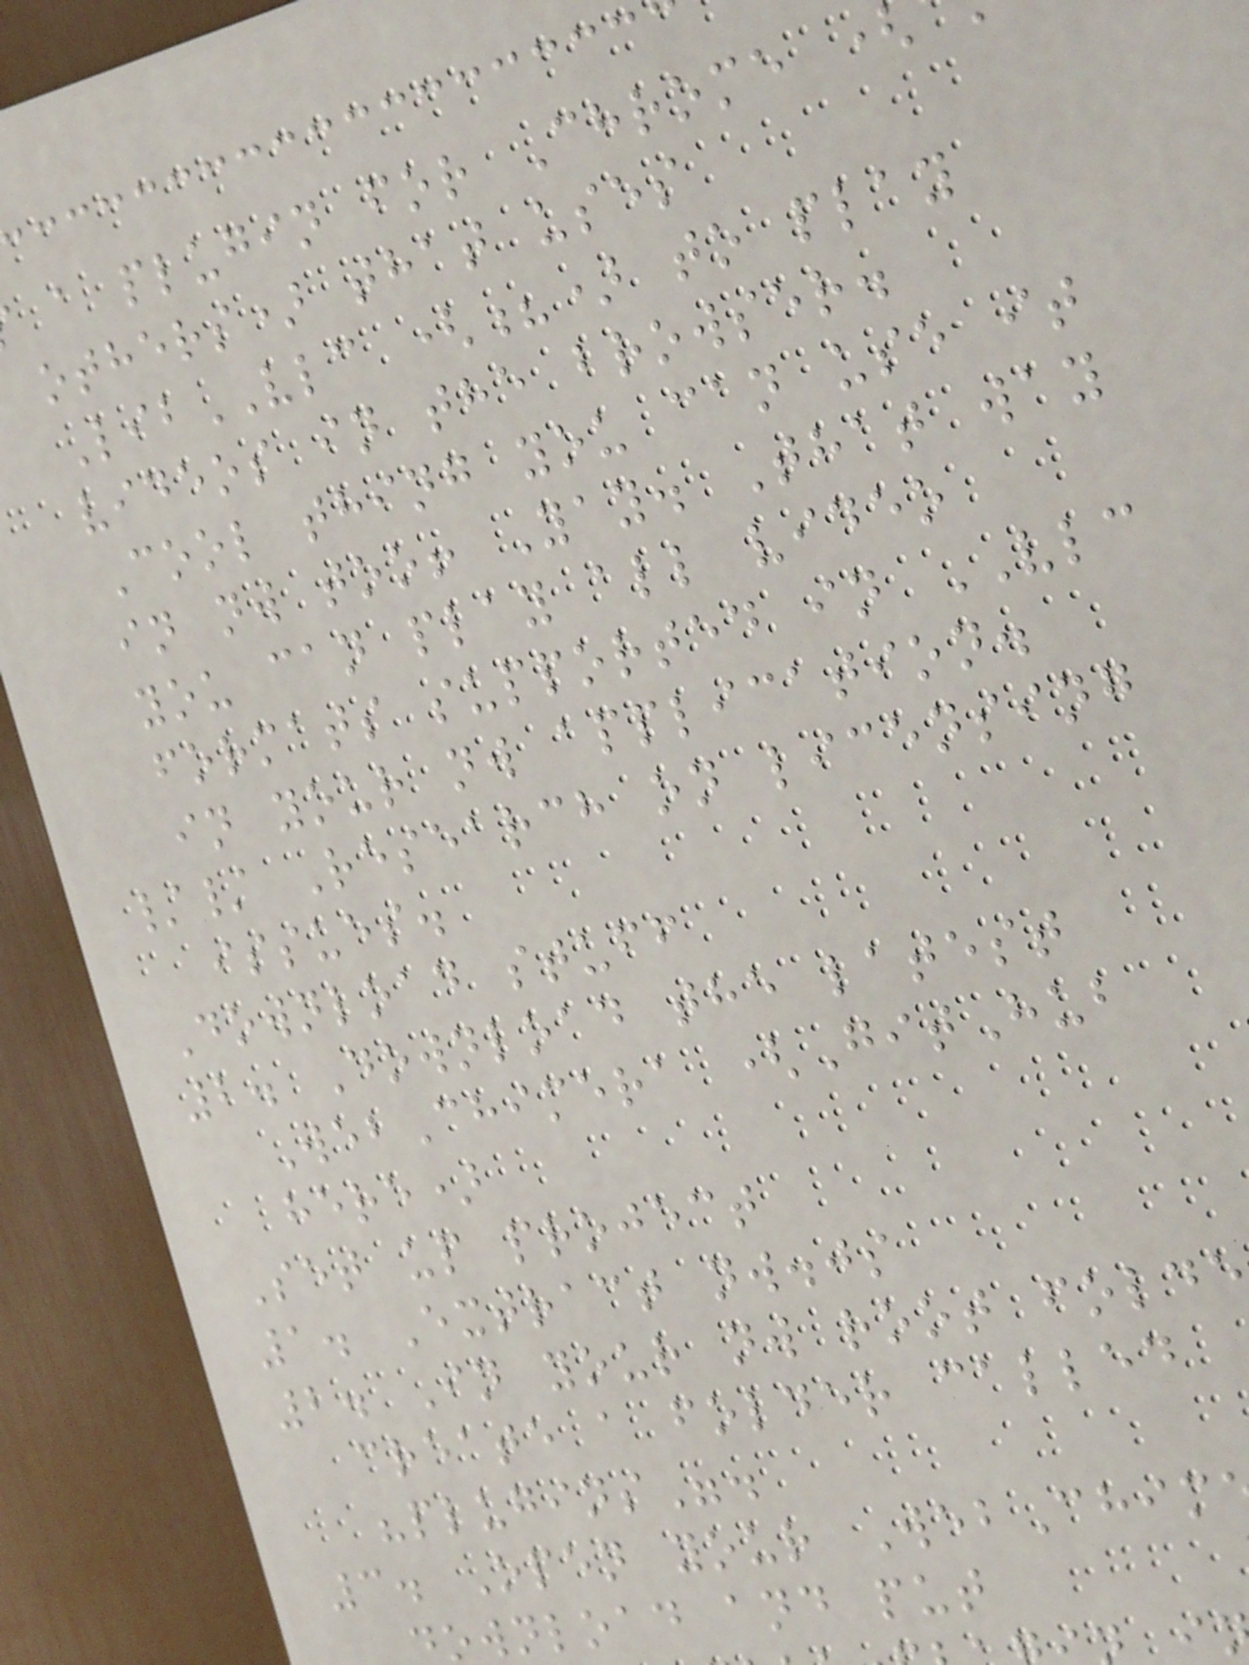a plugin for Chrome
others) that uses
LibVLC (?) to play
videos in the browser.
Cool thing you can use it
in nw too! Yay. That way
you can play all video
formats supported in VLC
in your nw application.
// Research on licensing
issues.
Download stuff
2. Download the latest
WebChimera (GitHub
here)
Set up project
1. Extract nw.js
2. In your nw root folde
create a folder called
"plugins".
3. Open your WebChim
ownload and put
